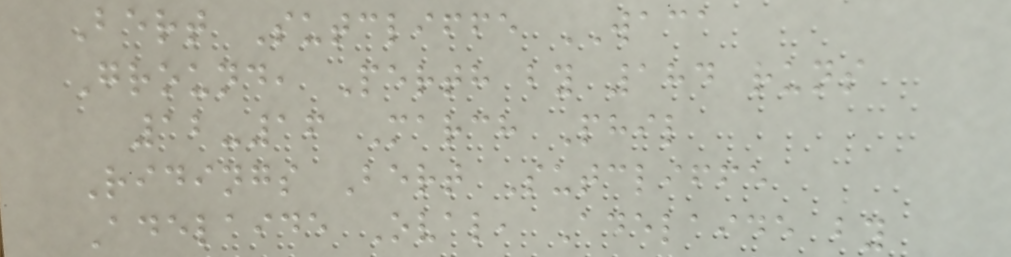Bert Sutcliffe WACA
Ground, Perth by 184 runs
12-16 March Phil
Ridings Bert Sutcliffe
Adelaide Oval, Adelaide by
